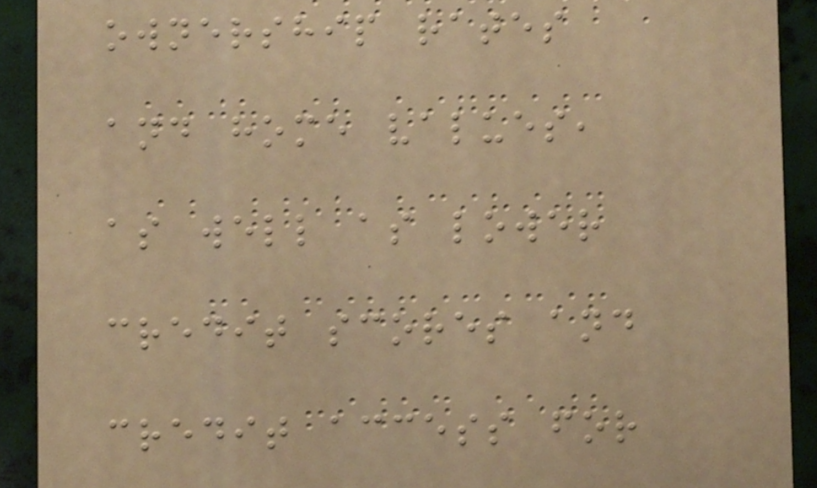ownership rates
and home values,
as well as lower
credit scores and
credit access for
